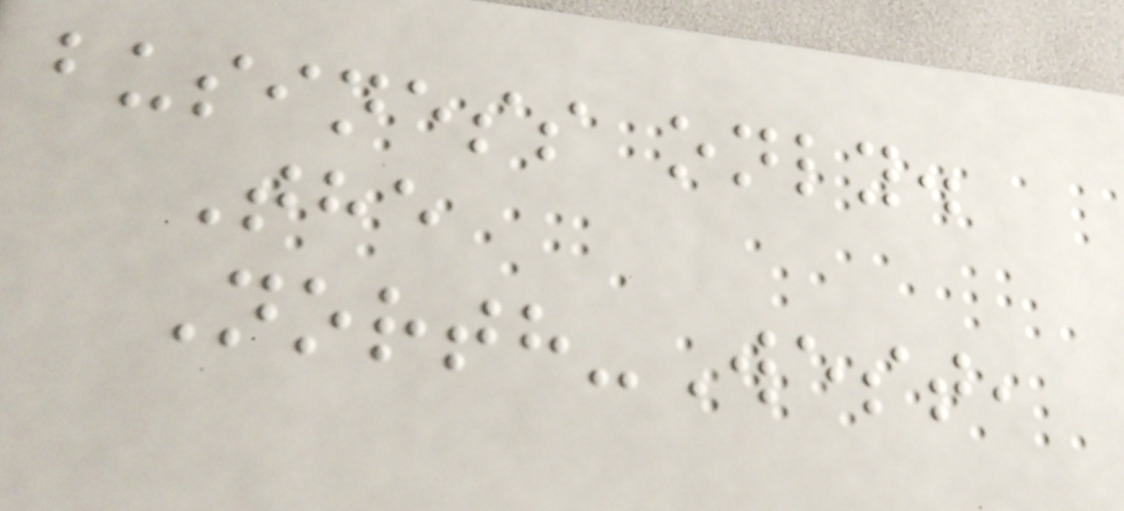business only.
The
North-West,
